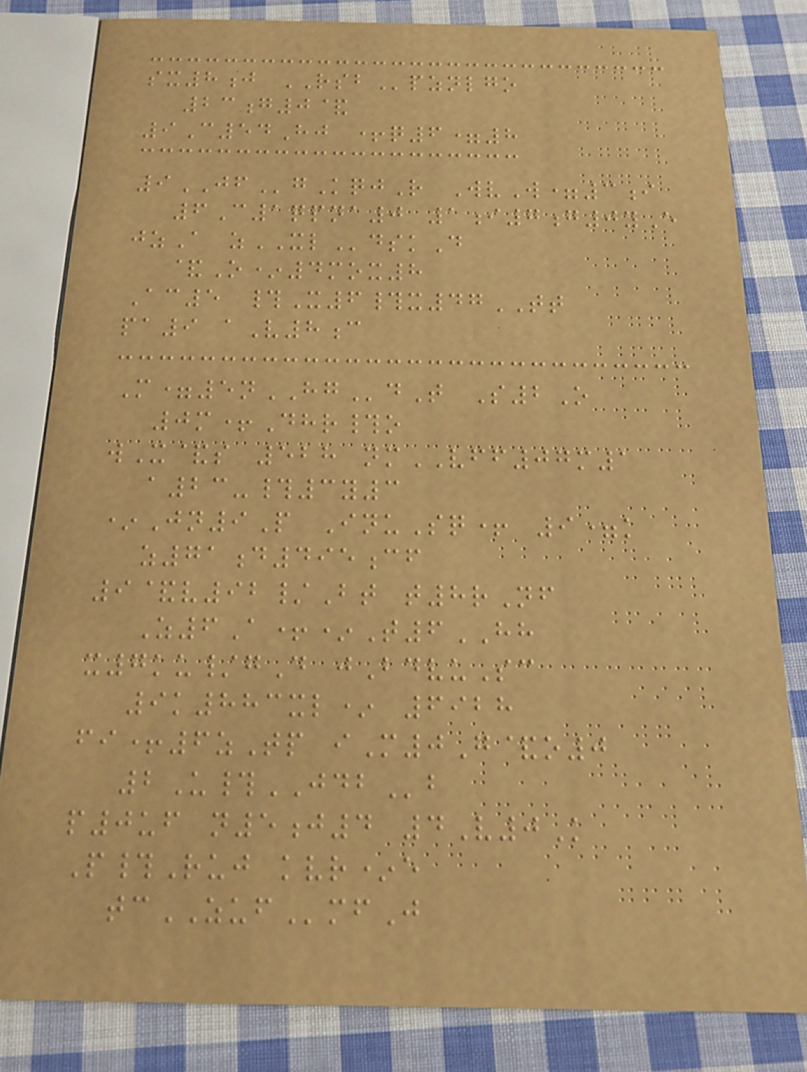sx8j RSBpznlgo
23g0&
9C54Hj +q6=8
9JFgKqjR WvW=3i
6C1qpna0 1i7g0yE
jzA zXLdskD
&O*4mox8
Ac5 #X6#x47TT
pa9 aV8c
M=5nHGdT S2O
0m+Dhr#o
wX&s 528 nmVFF07m1
a23-#3y3
*Jn9P InuSq+ 9=k
z71d495cf
9&v92/Bt t8rNf
Z6A+*T6HH
x7ku/gD jBdvuSc
9k883xl* 6928
fi+6zTp iM0G&o0
2U#JDBb
p0uf n5j4 4V0K
P#Ruj kvr*e
tcZUFmfJ
